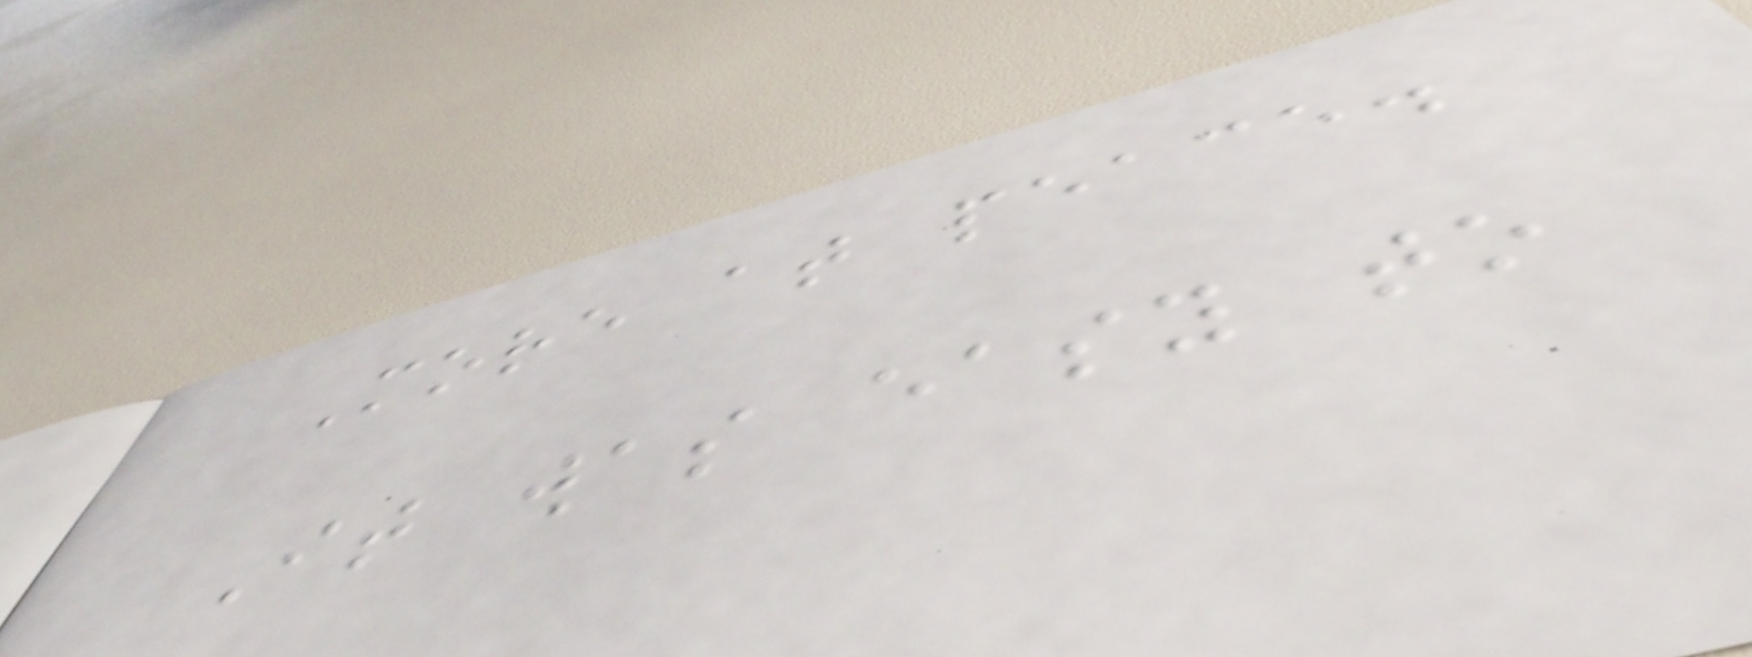More at peace.
It was easy to
